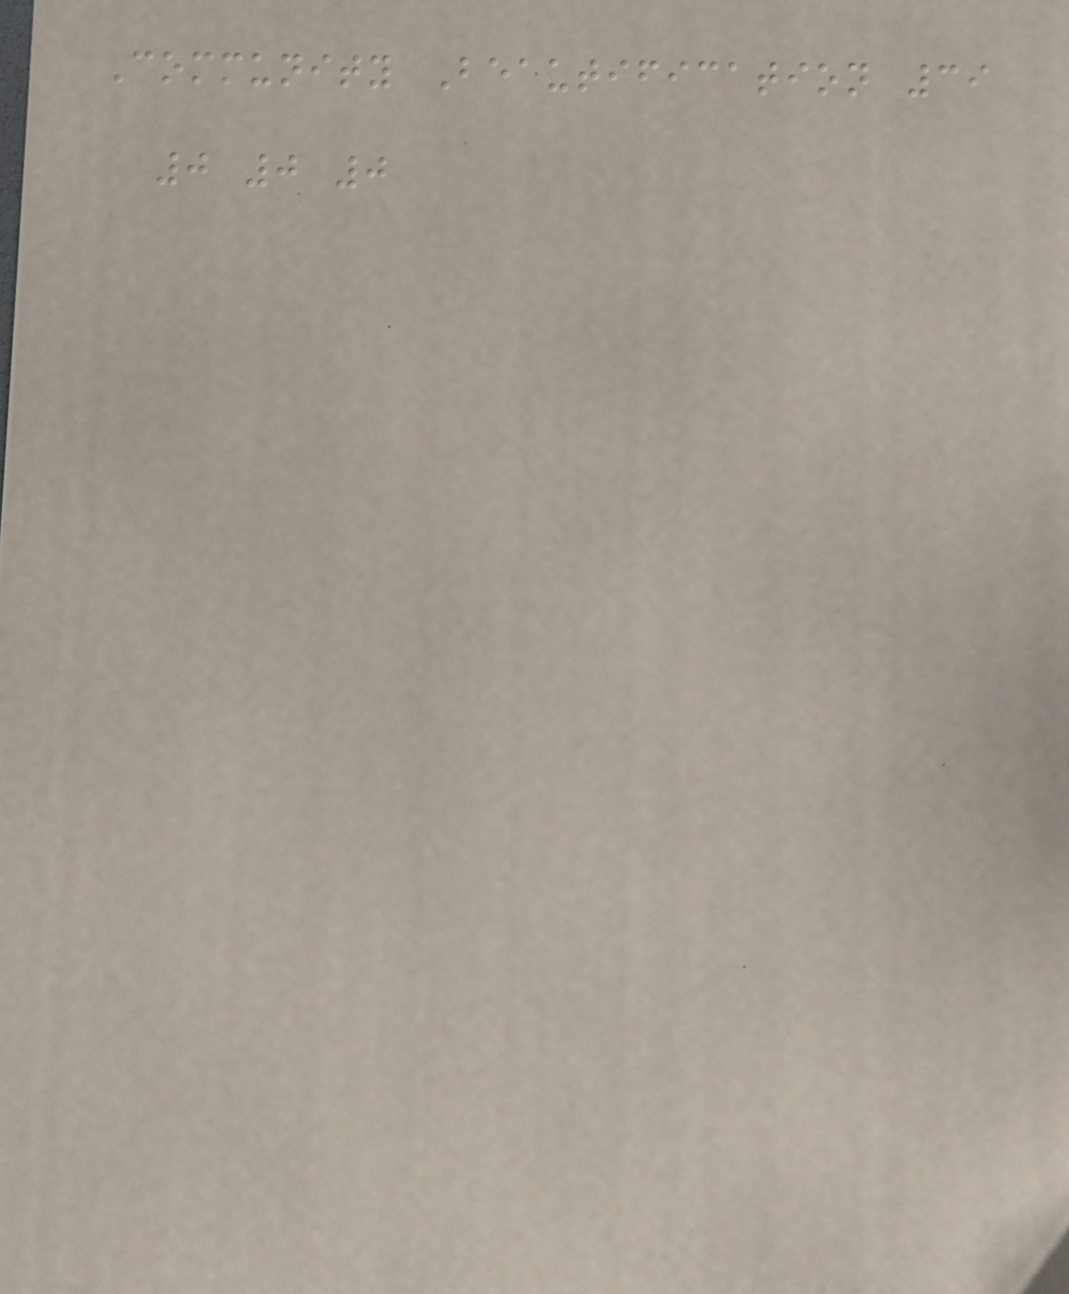Community Beautification 39
0 0 0
